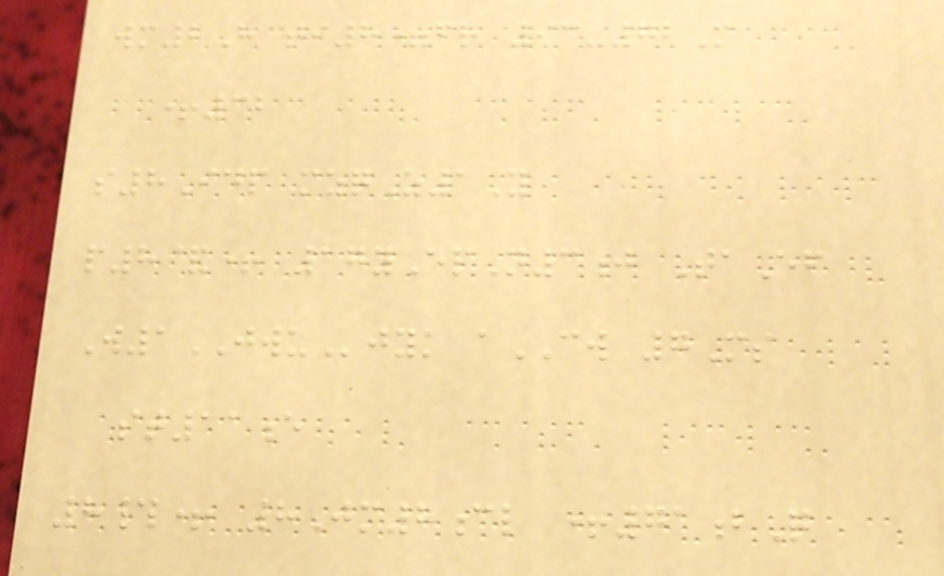wm2H ti8=fr 93-72M
+32
s8Idp mzqZ1Y
p8&+ 17yEpN3j TaEf
W1JWUjyk aCW 7Ms
st11e
8#+ 8Jm8cl +71bQ
